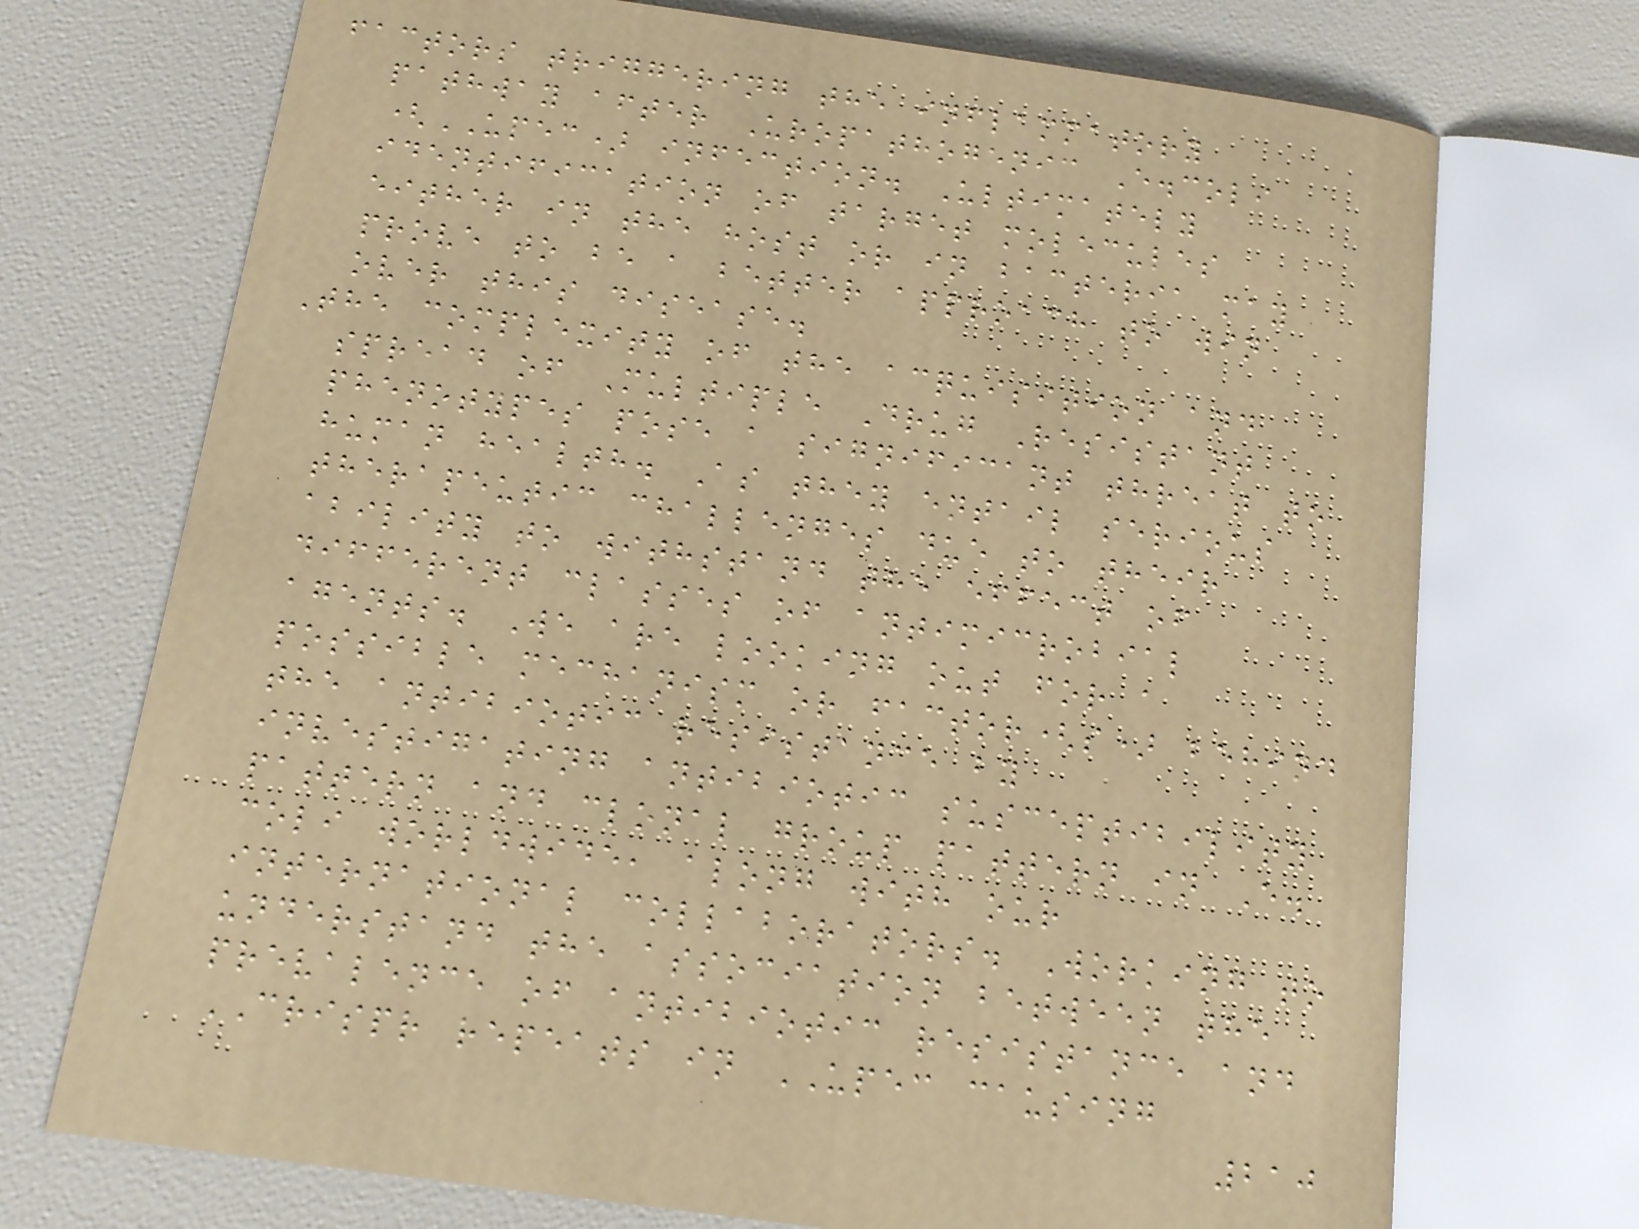factors triggering the inflammatory
pathway after Uropathogenic E.coli
(UPEC) infection. Ultimately
identification of target molecules
either in the host or in bacteria may
prove to be a better approach to win
over this disease.
The complexity of the acquisition and
spread of Multiple Drug Resistant
phenotypes pose a significant threat to
human health. As they entail serious
therapeutic challenges due to their
ability to withstand the effect of
different classes of antimicrobial
agents. We are looking out for a
possible mechanism or factor(s) behind
the antibiotic resistance by
investigating antibiotic susceptibility
pattern and clonal group pattern in E.
coli worldwide, along with our
international collaborators. Working to
understand the association between the
prevalence of antibiotic resistance and
CRISPR repeats in UPEC causing
210
